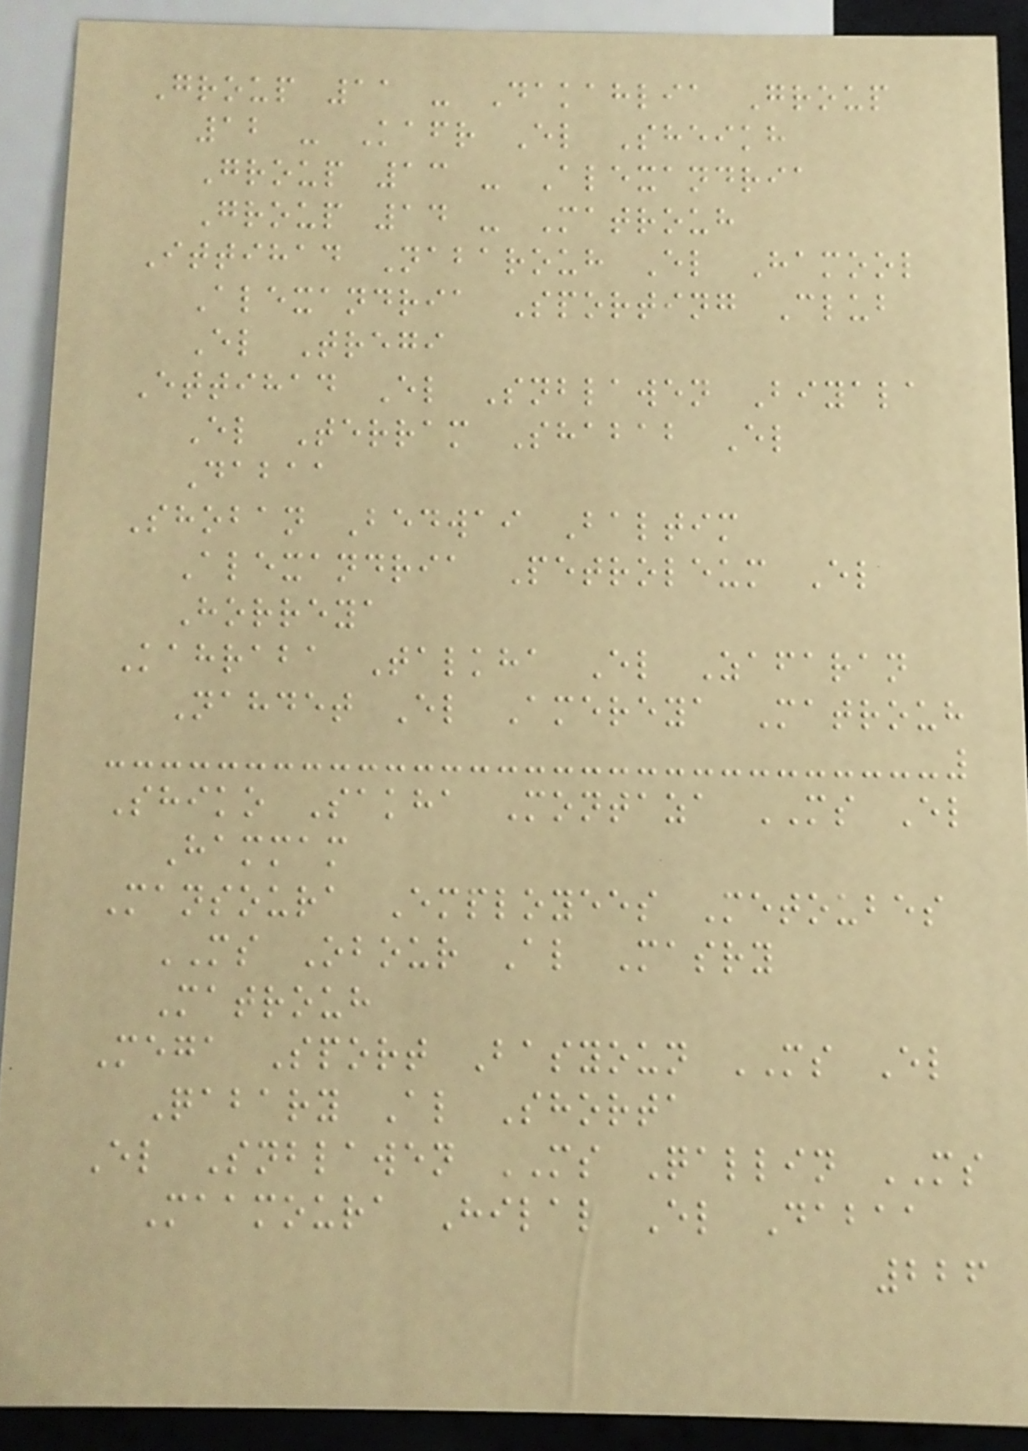Group 11 - Dakahlia Group
12 - Kafr El Sheikh
Group 13 - Alexandria
Group 14 - Matrouh
Ittihad Nabarouh El Hamool
Alexandria Sporting Club
El Tregi
Ettihad El Snblawen Biyala
El Terram Shabab El
Dabaa
Shoban Bedwai Baltim
Alexandria Petroleum El
Horreya
Kahraba Talkha El Zafaran
Nahdet El Amereya Matrouh
Shiko Sakha Montaza MS El
Hammam
Mansoura Employees Metoubes
MS Obour Al Masry
Matrouh
Mega Sport Basyoun MS El
Qabary Al Shorta
El Snblawen MS Qallin MS
Maamoura Hilal El Dabaa
226
